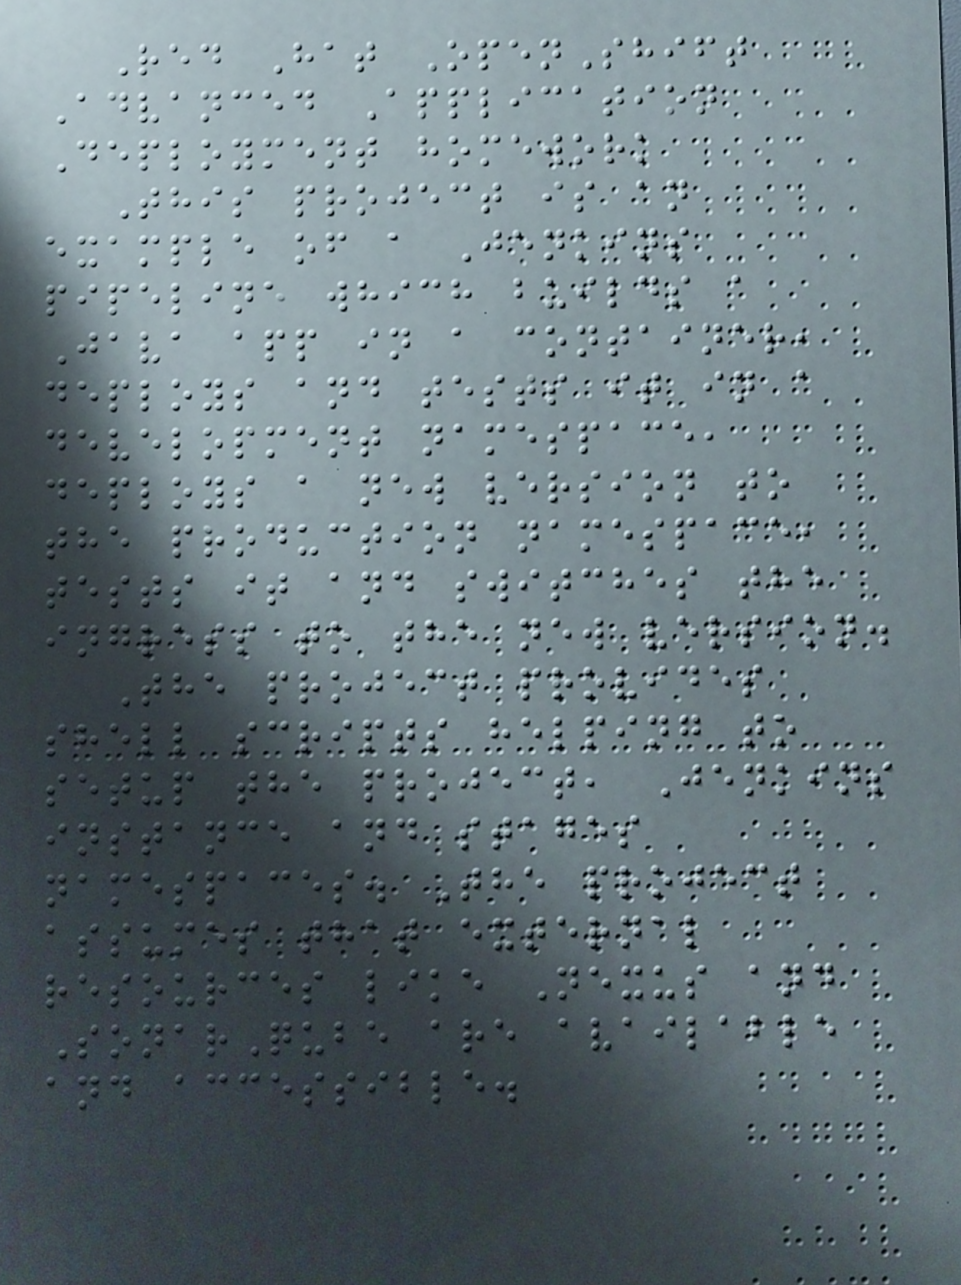Red Hat OpenShift
Advanced Application
Deployment homework
This project is an
example of a Jenkins
pipeline which builds a
Java app in a container,
deploys and tests it in a
development namespace,
deploys a new version to
the production namespace,
tests it and switches the
ingress to the new version.
The project provides
shell scripts helping to
setup the project, Jenkins
instance and stages
namespaces. The project
assumes that external
resources like Nexus and
SonarQube are available
and accessible.
